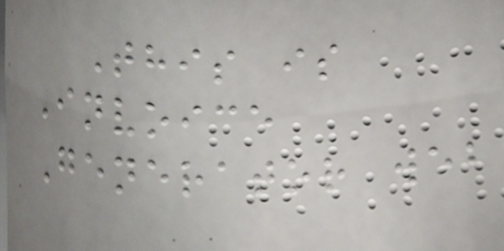This is
Invoice
Generator web
